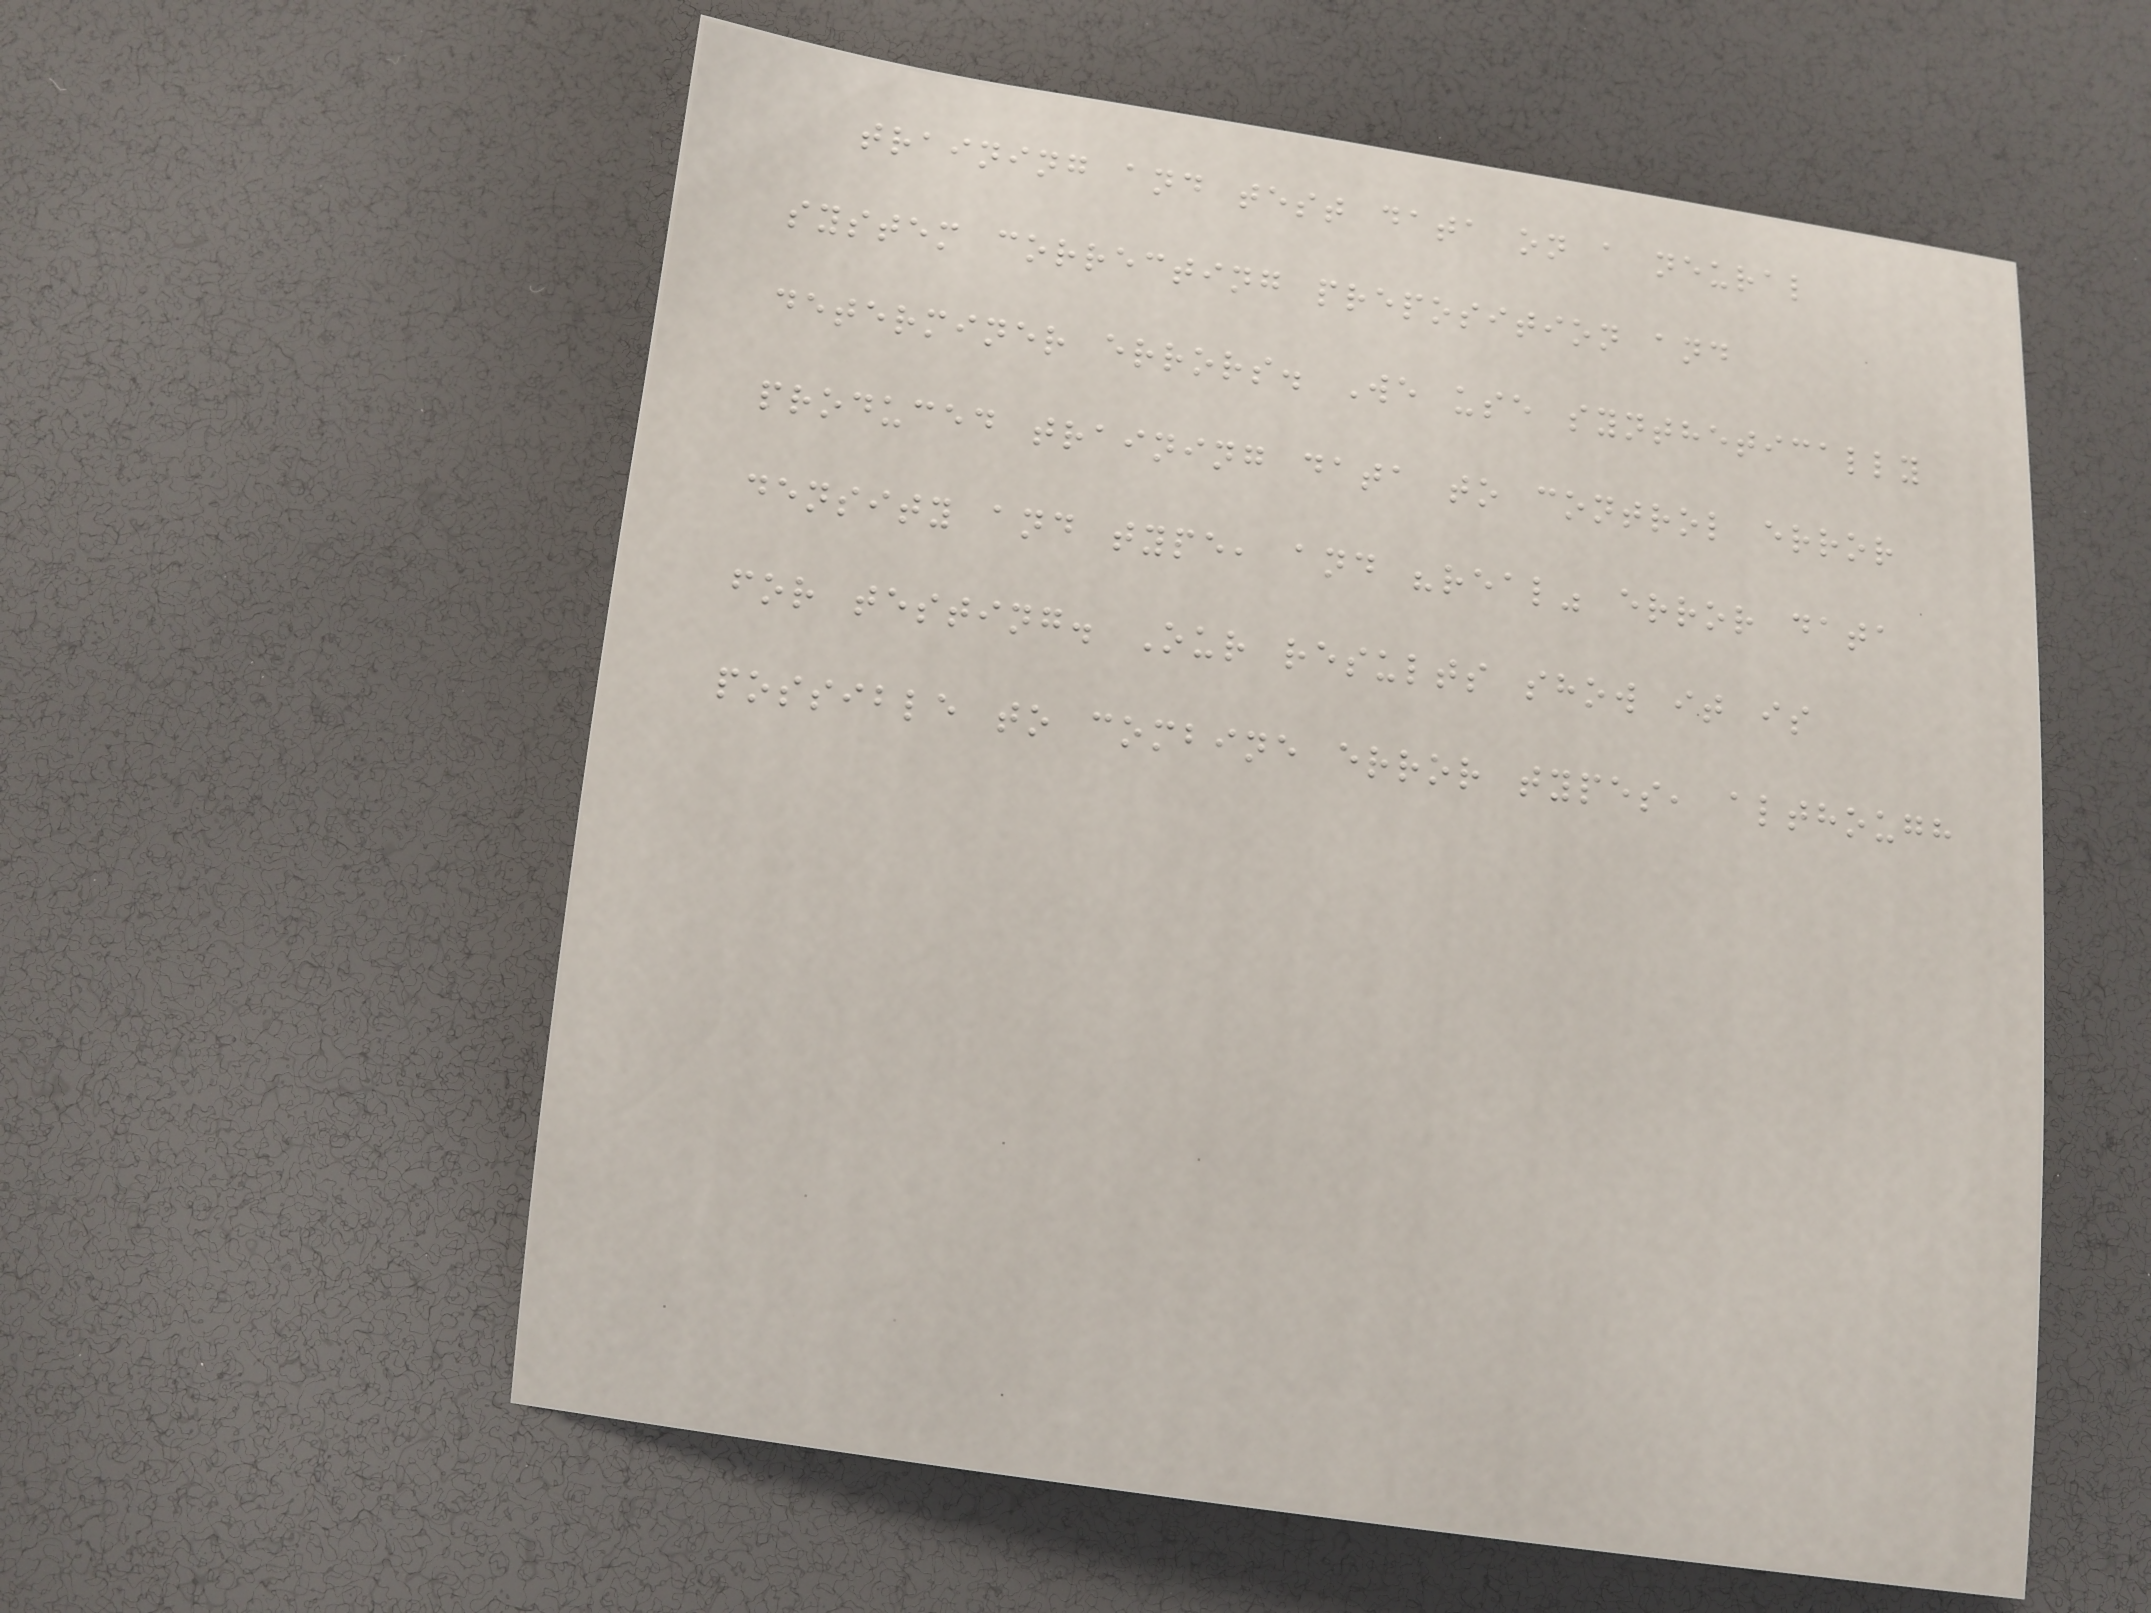training and test data on a neural
system correcting preposition and
determiner errors. We use synthetically
produced training data to control error
density and type, and "real" error data
for testing. Our results show it is
possible to combine error types, although
